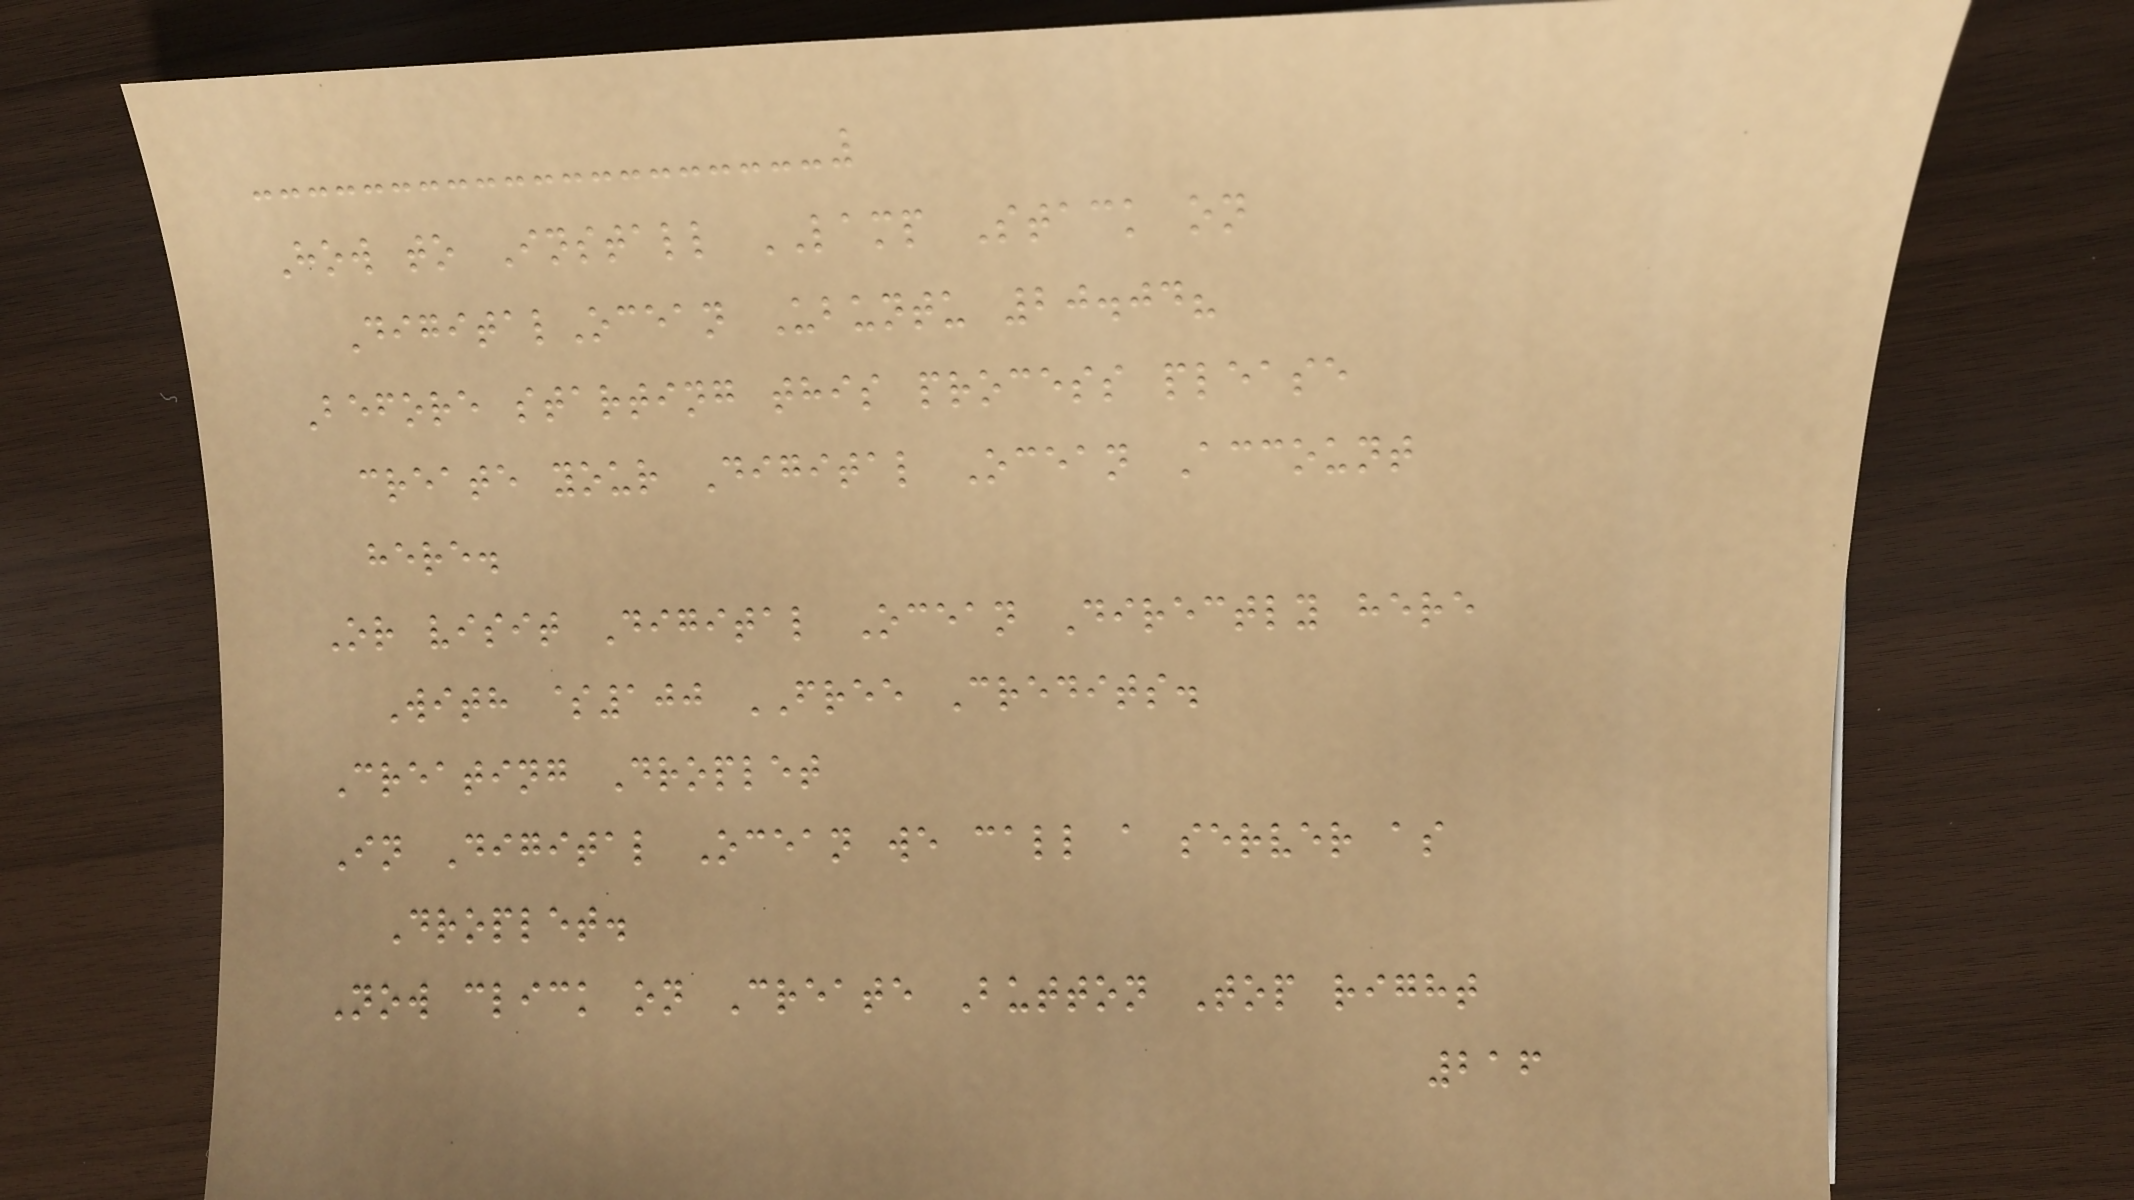How to Install LAMP Stack on
DigitalOcean Ubuntu 20.04?
Before starting this process please
create your Digital Ocean Account
here.
Or visit Digital Ocean Directly here
With $100 FREE Credits.
Creating Droplet
In Digital Ocean we call a server as
Droplet.
Now click on Create Button Top right
216
